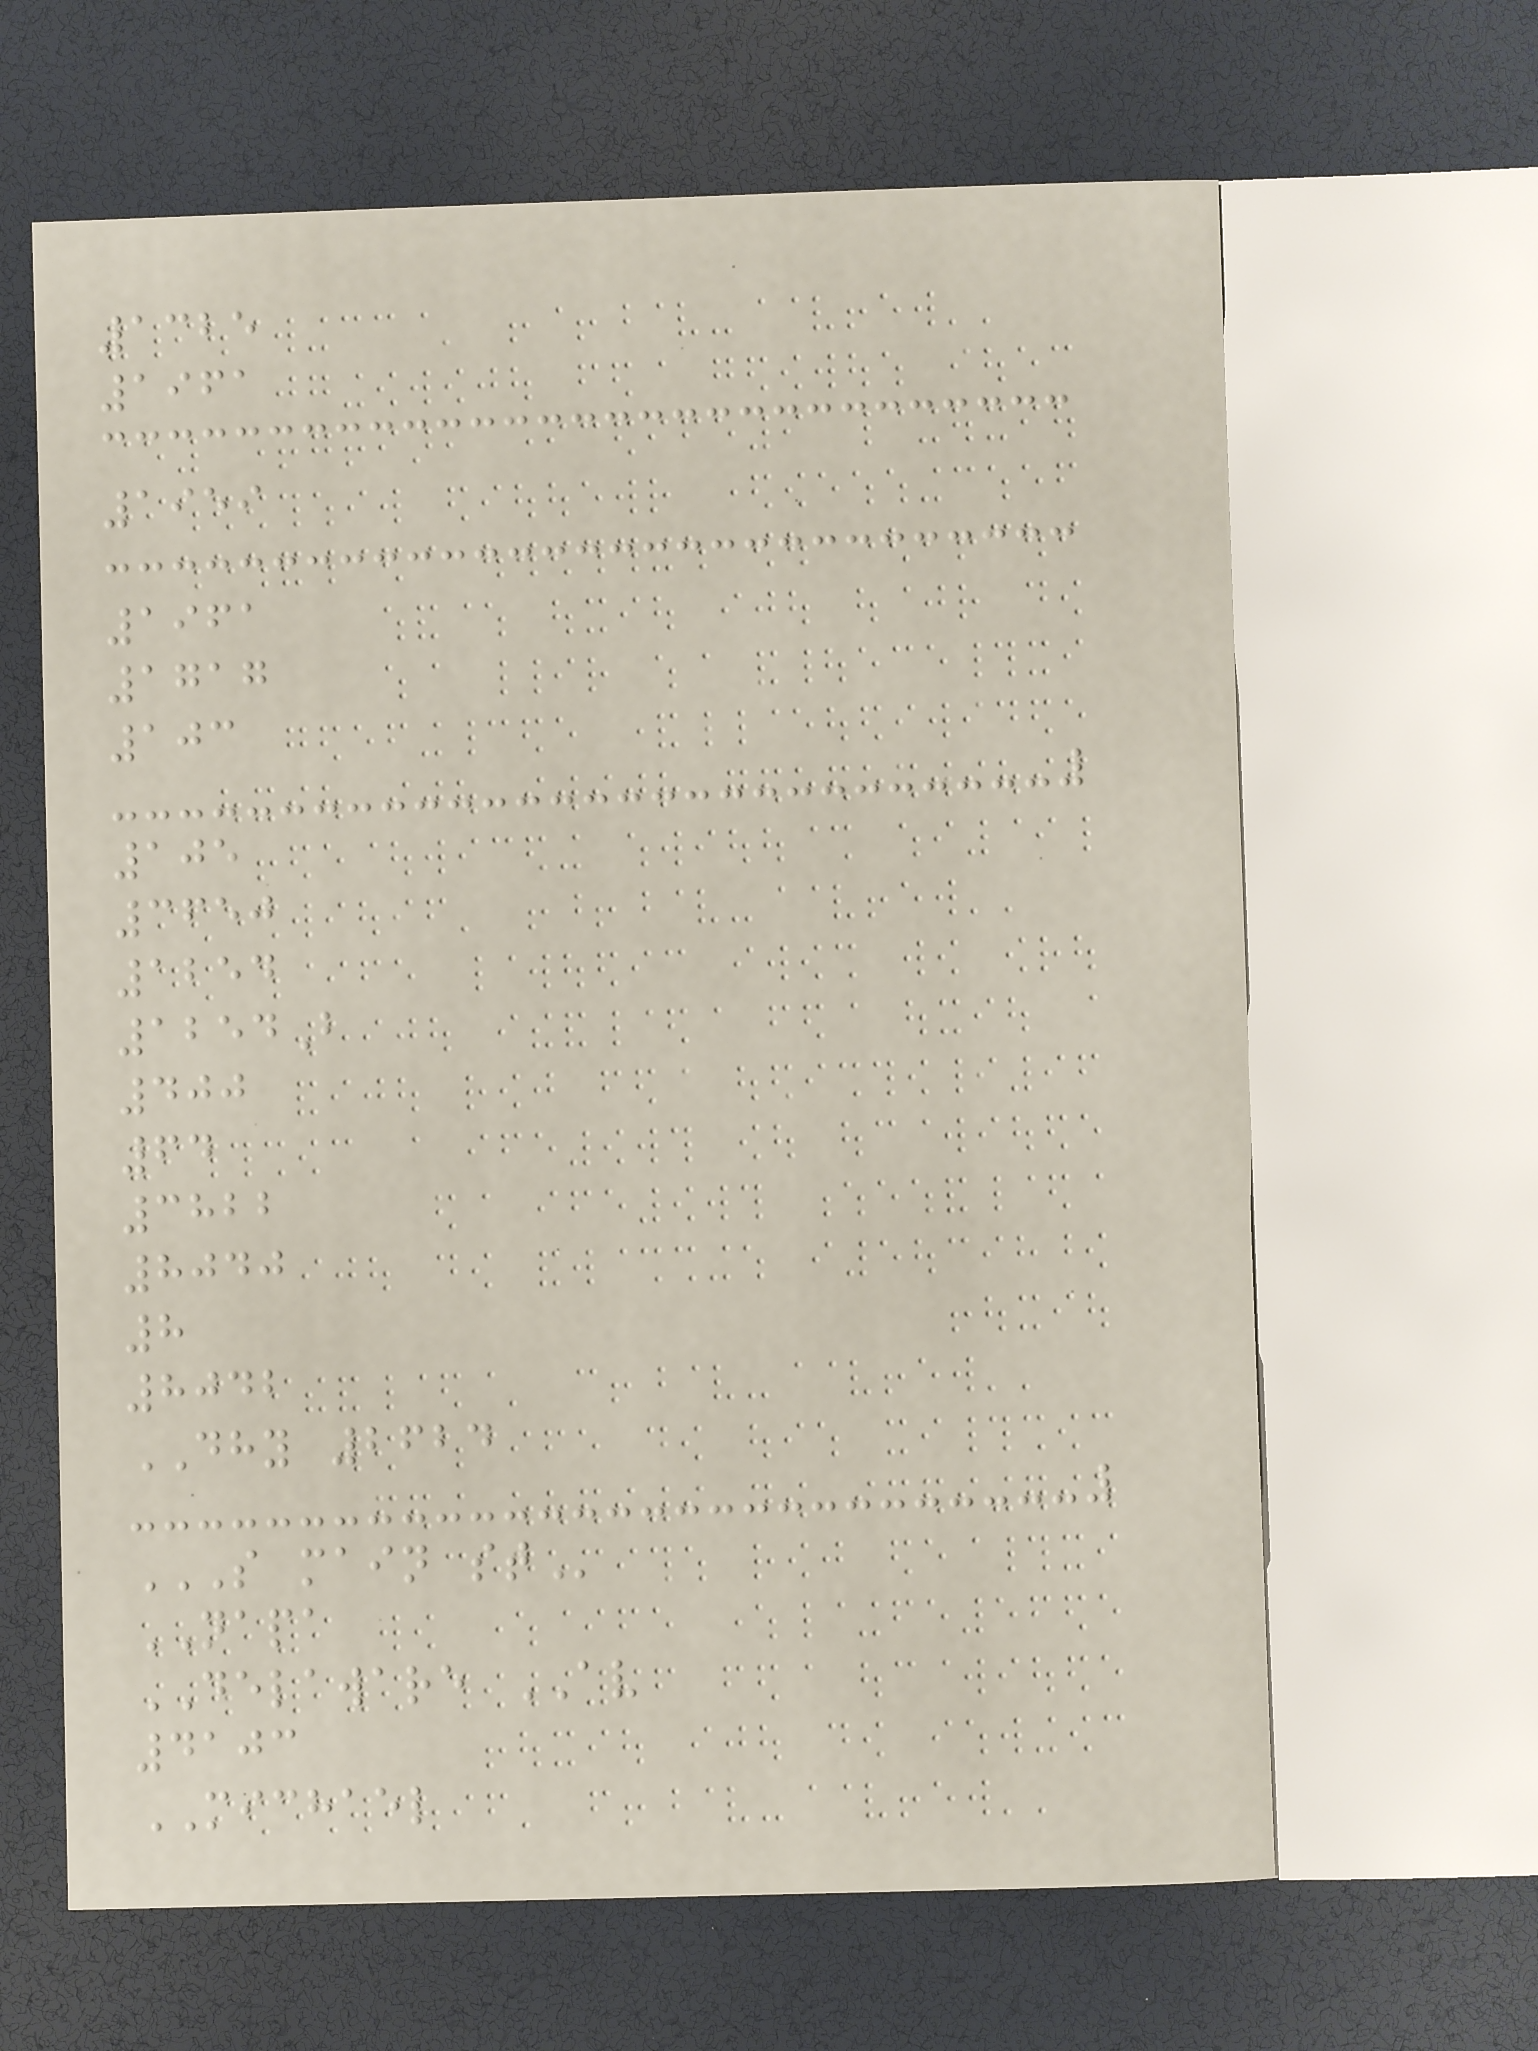1325
1961
1959
1961
1717
103
105
3650
1254
1254B
400
64
3822
8040
8
8042
DHY 2624
S MAIN ST
NAPA
DELAWARE AV
4103
MICHAEL
